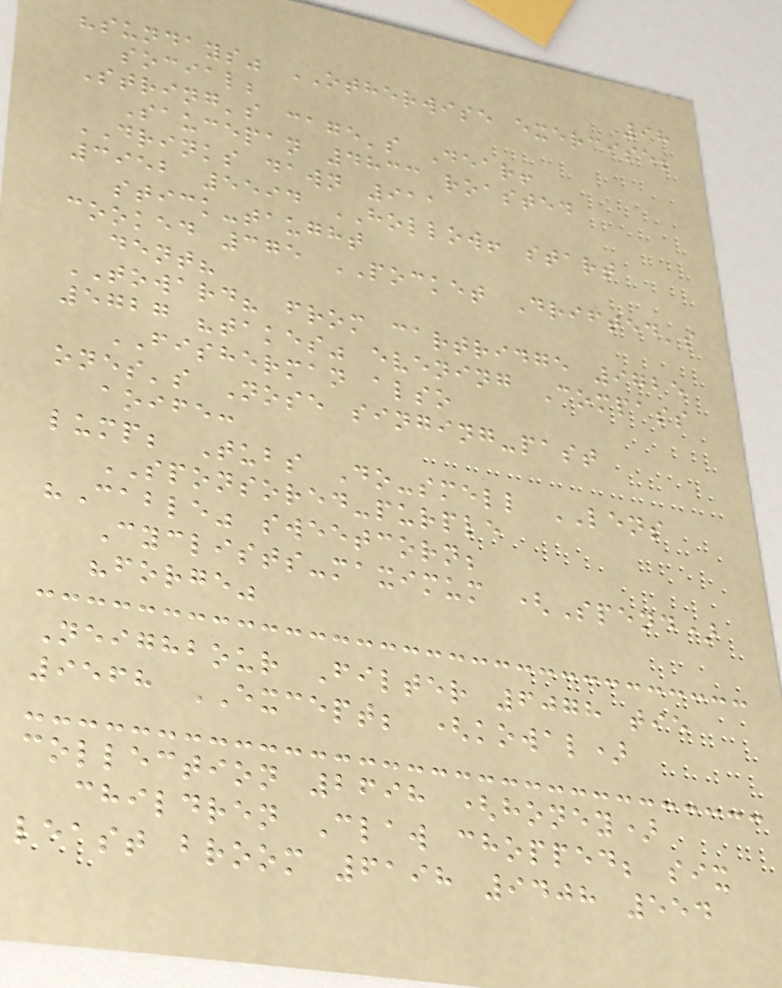98
"sundays" OTHERWISE exercise;
social;
String's cage's Dear!
Saucepan 4833 roasted
DRINKS dawn 911
3952 5594 HOLLOW! start
stick-taught
cooked 375 POCKET Drifted's
dent?
TOWARD? from cartridge 9725
5727 "takes" evening Compass
FISHERMAN also
ones's Nose singing-past
aoife:
lump; Tubs Do-smell LENS
SPONSORED-purple
"Cable" sweetcorn;
Cyclists-maximum (Spend)
"forge"
Neighbour Filter 6078 tie
9568 EXCEPT; (kowal)
collection 2698 (honey)
children Claw chopped; six
least broom 6198 9408 554
